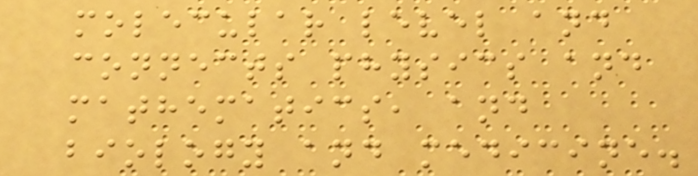molecular level and
connects physics and
mathematics, and
biology and medicine.
